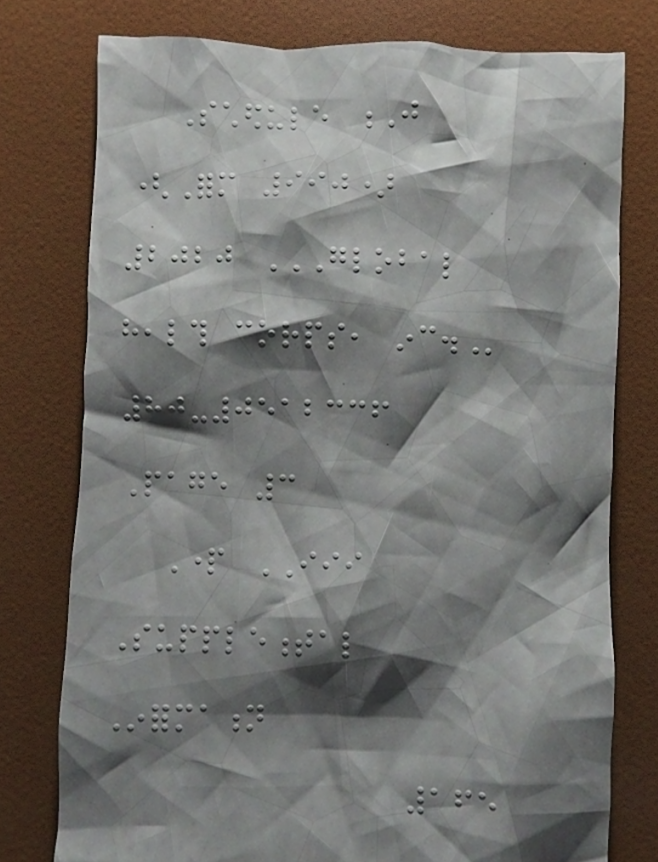Schedule J
(Form 990)
2020 GLOBAL
HEALTH CORPS, INC.
80-0512336
Page 3
Part III
Supplemental
Information
165
